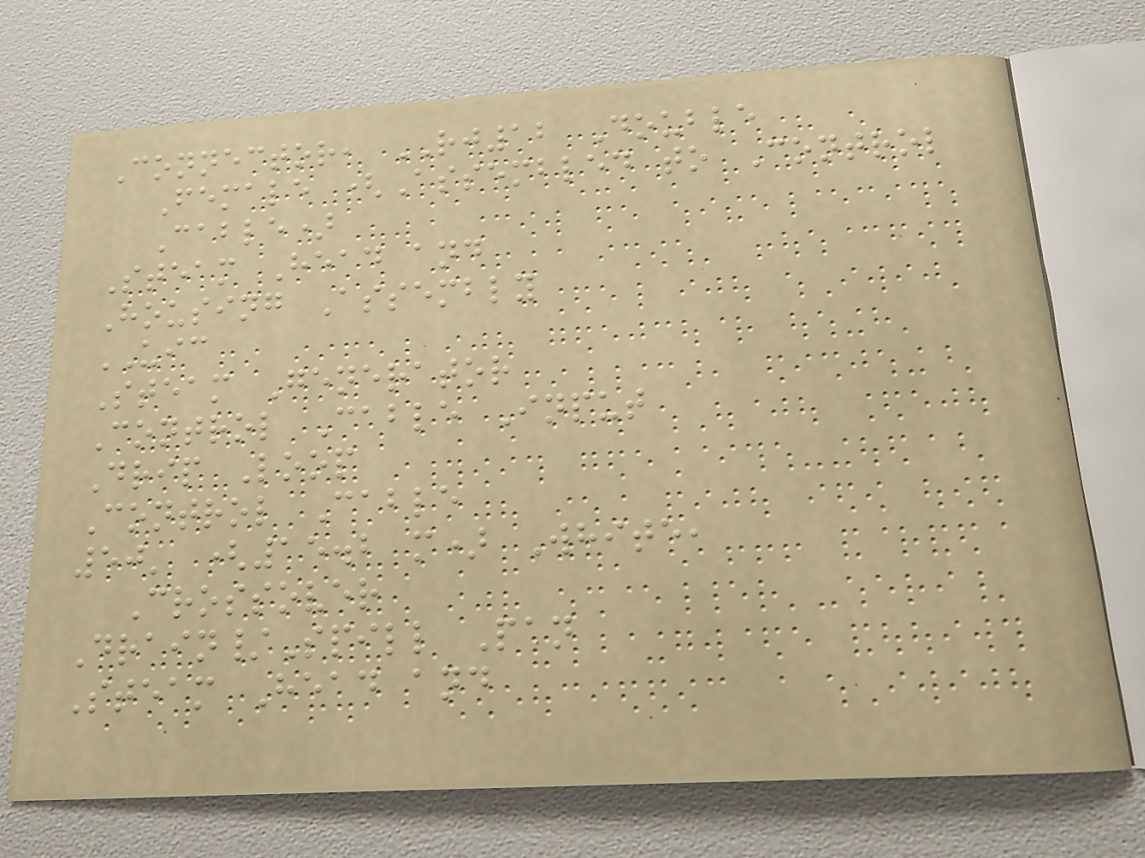Connector, RJ12 Double
Female (Assembled to Control
Cable)
Steam Head and
Housing Assembly
UIC
Steam Generator
Control Cable Input
Drip Loop
Control Cable
50' (15.2 m) White,
Crossover
Drain/Spill Pan
Steam Head and
